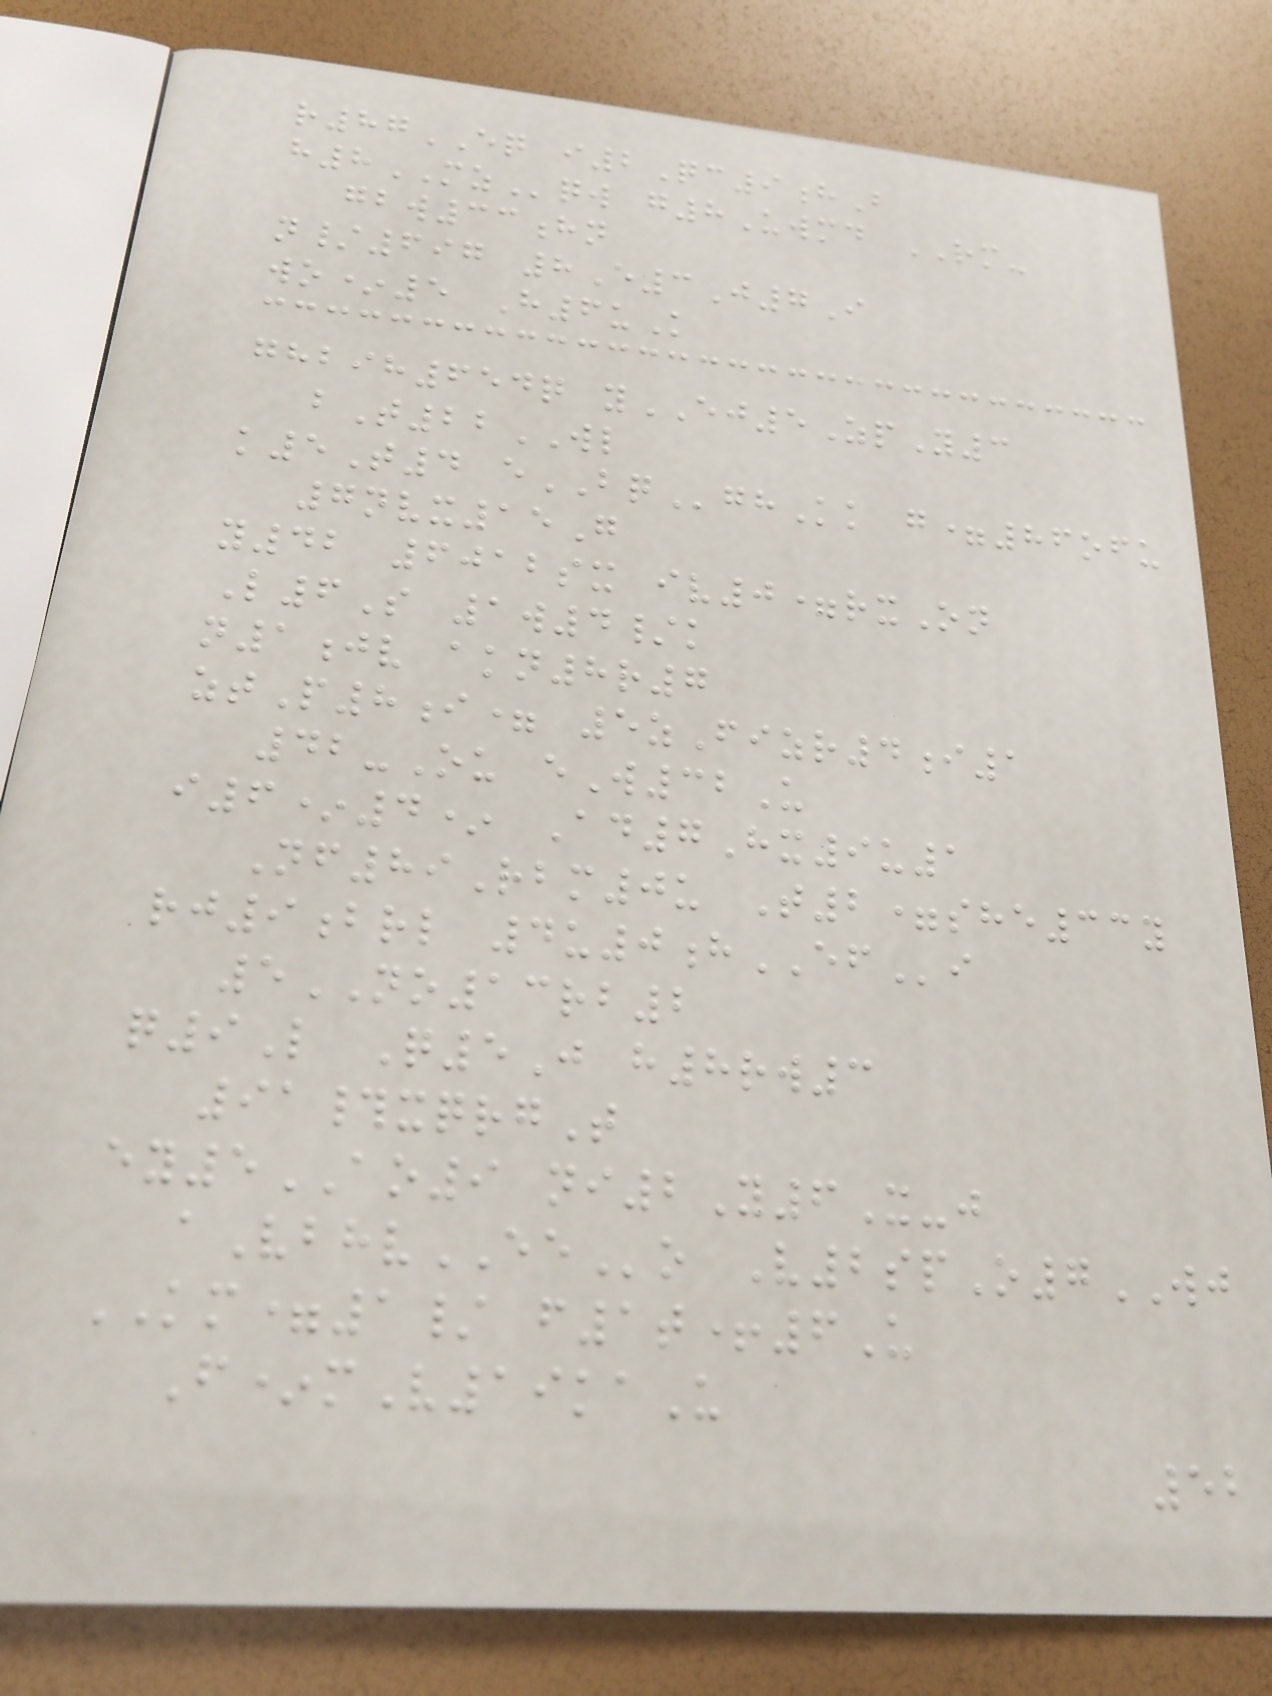r87EQ i2Qc9hB
h8MZqw g8Uwmd RM-
gbw33hn
n/697 8E3J7I
wo*5 H6uK
ghbih654q yEJ5ZpY3
bT22WL
k5T4 eBQghKk g=86ofu
7nvx15G
y42 6012sx iv0=rxOn
L6S 1w4/k
n1jv akn8r7
ztP8i= 5zFizr4i1
42-Ou eW32U
i6*4* Ad7Hx9u1
Nf89Rbm0u T2=she33y
rj9brl 4u0hEFi
5NO13rb2
q9L Q5J h8rw3
91#xqrgT
ey5AO9 ni2Y6X-j
aVbhvEEo V2spO7WJ
KM=1/ f1t+6U
F*mV19kaU
52
